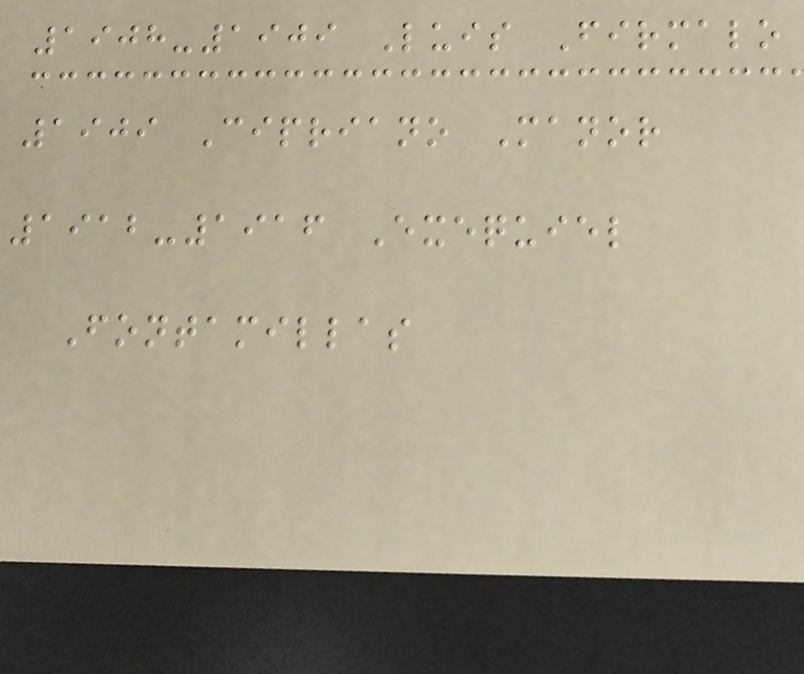1908-1909 Luis Firmalo
1909 Cipriano Manor
1912-1916 Exequiel
Fontamillas
